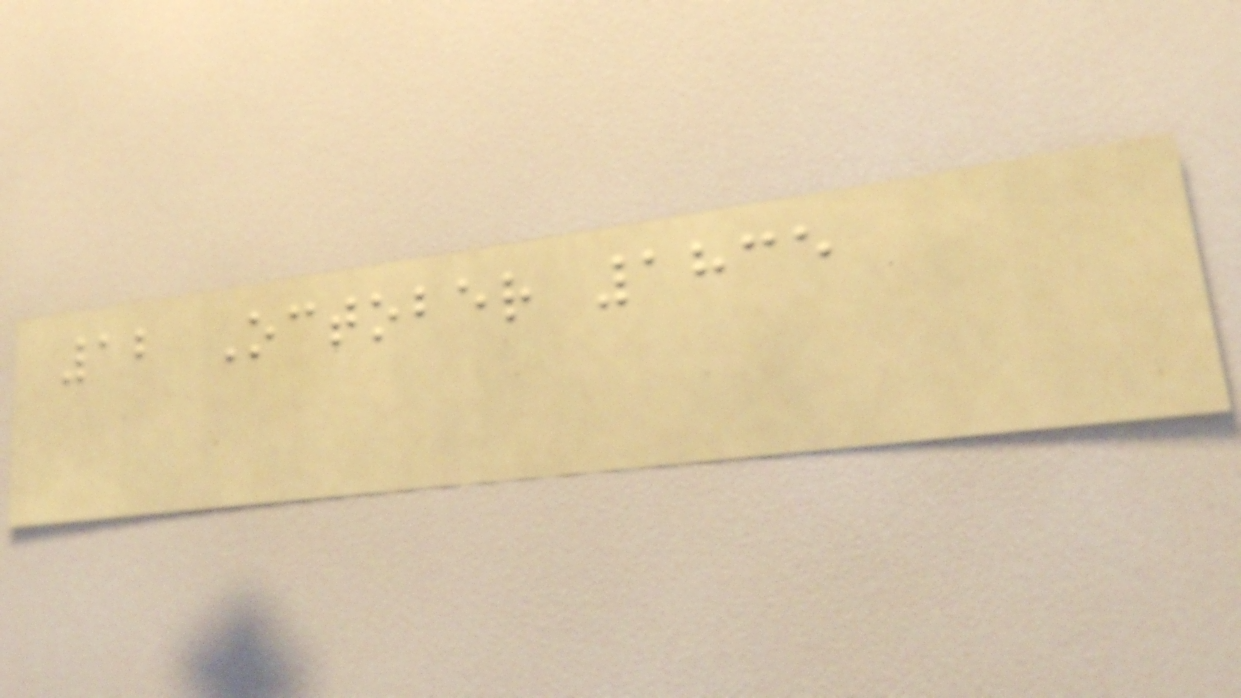12 October 1835
